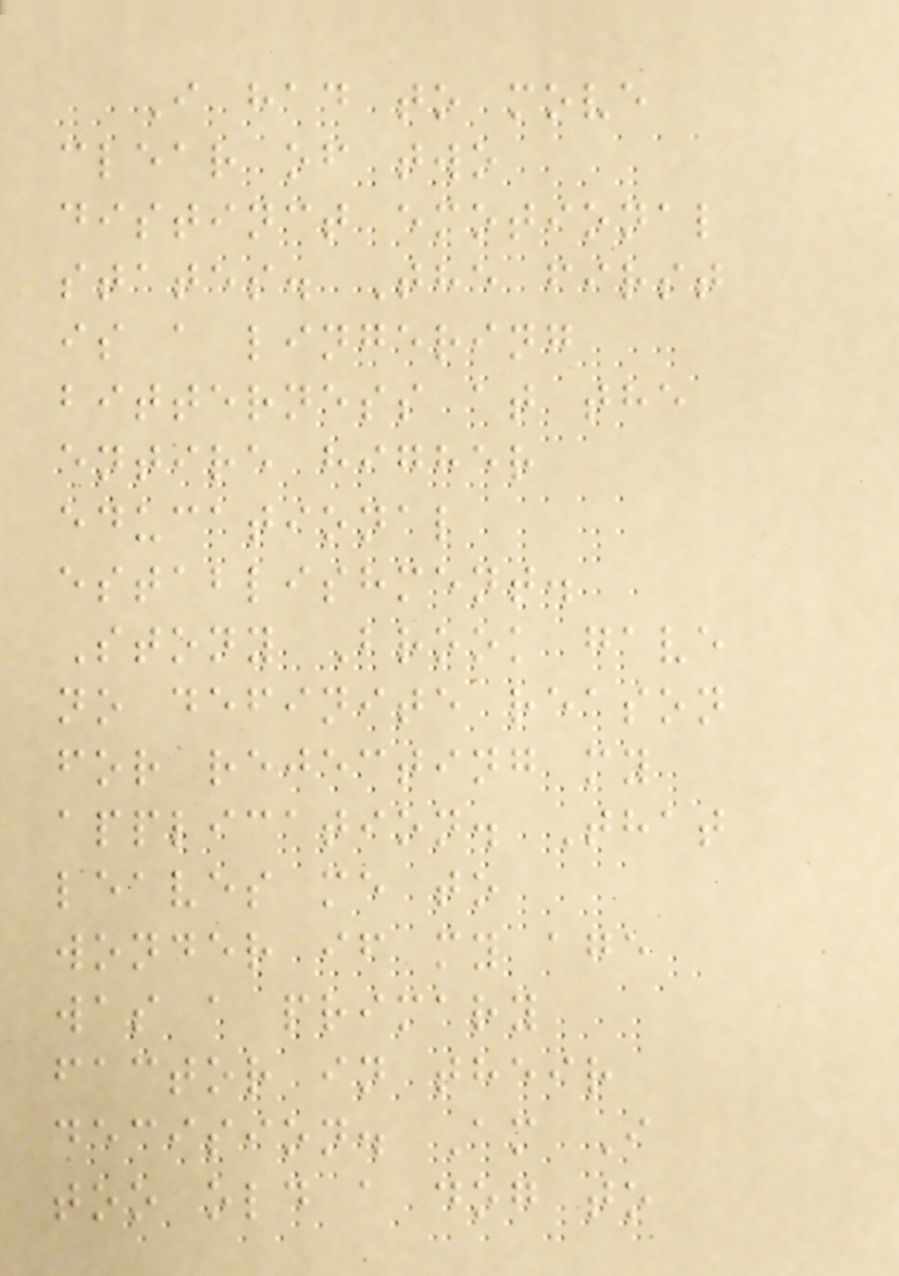I had to move
clear of two
distinct emotional
states. The first
is a lingering
bitterness at the
entire higher
educational
establishment.
Stony Brook gave
no definite reason
for rejecting my
application. That
leaves me to
wonder if my age
was a primary
factor in their
decision. Am I
too old a dog to
